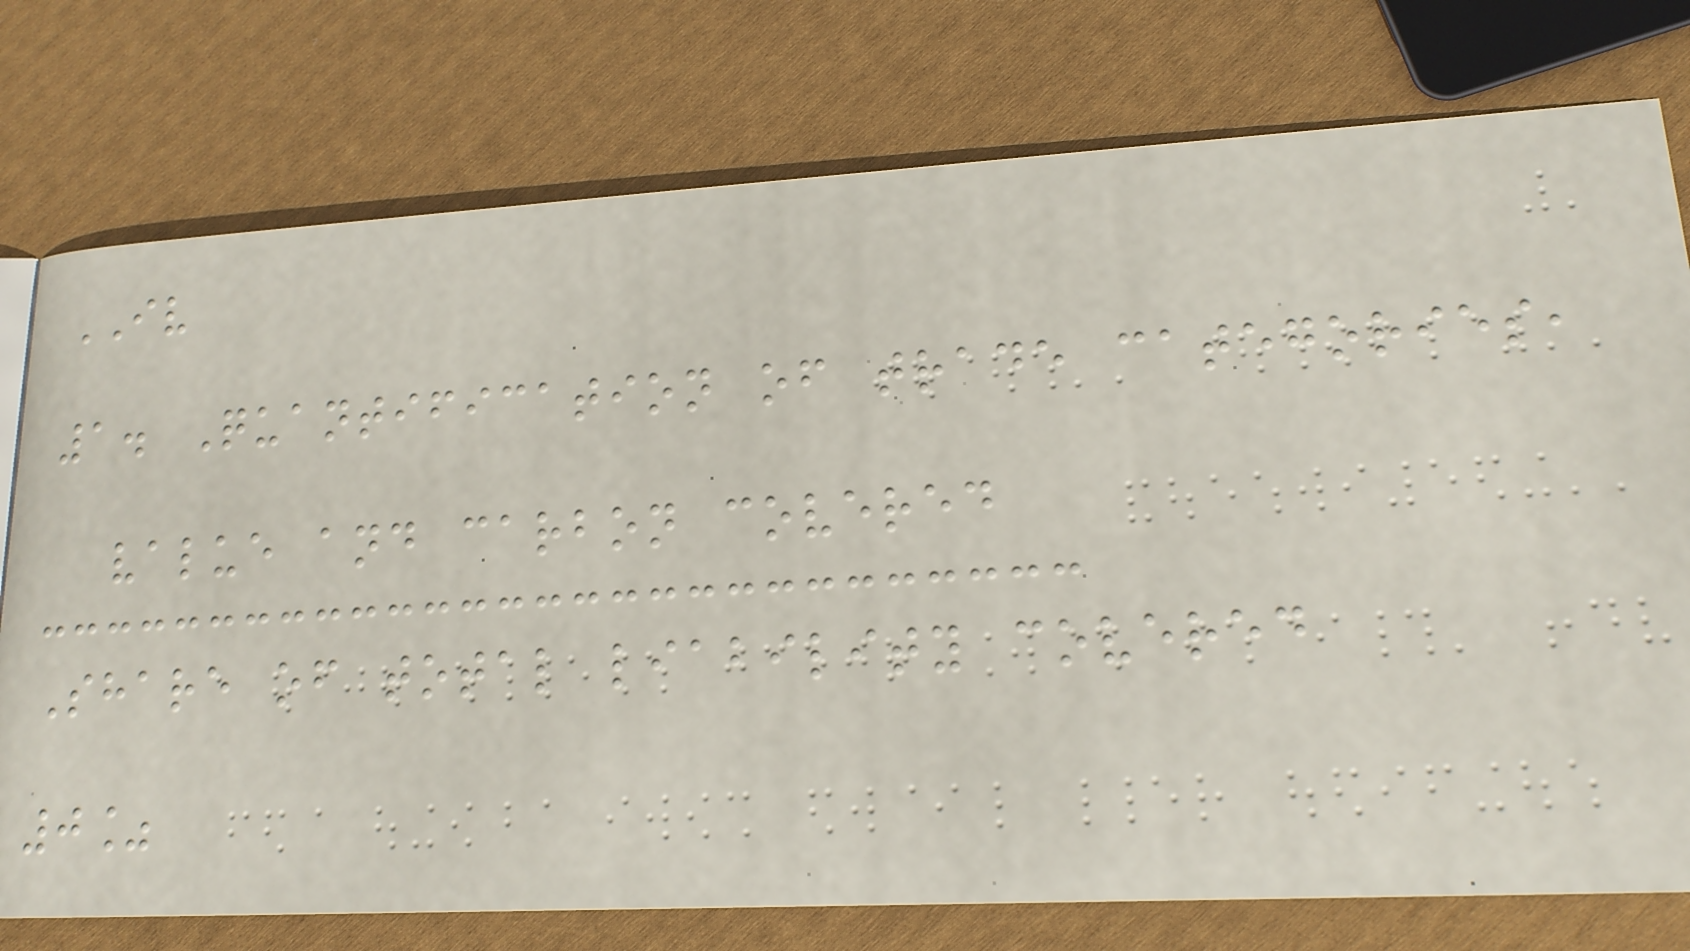IV
1. Quantification of trade categories,
value and carbon covered
Share of total liability covered
0%
